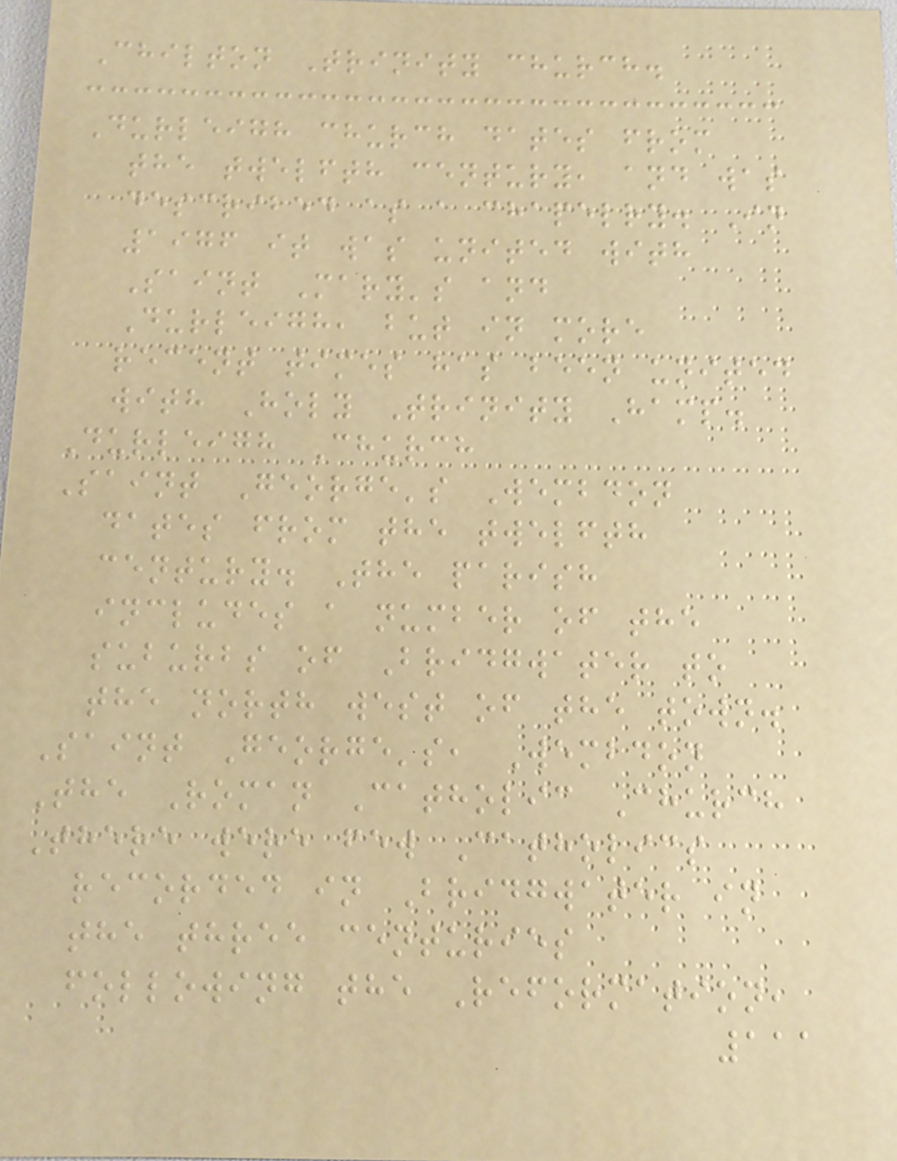Chilton Trinity church.
Durleigh church dates from
the twelfth century, and was
described as a chapelry. In
1976 it was united with
Saint Mary's and
Durleigh, but in more
recent times has been united
with Holy Trinity Hamp.
Durleigh Church
Saint George's Wembdon
dates from the twelfth
century. The parish
includes a number of the
suburbs of Bridgwater to
the north west of the town.
Saint George's, Wembdon
The Roman Catholic Church
There were few Catholics
recorded in Bridgwater in
the three centuries
following the Reformation,
111
